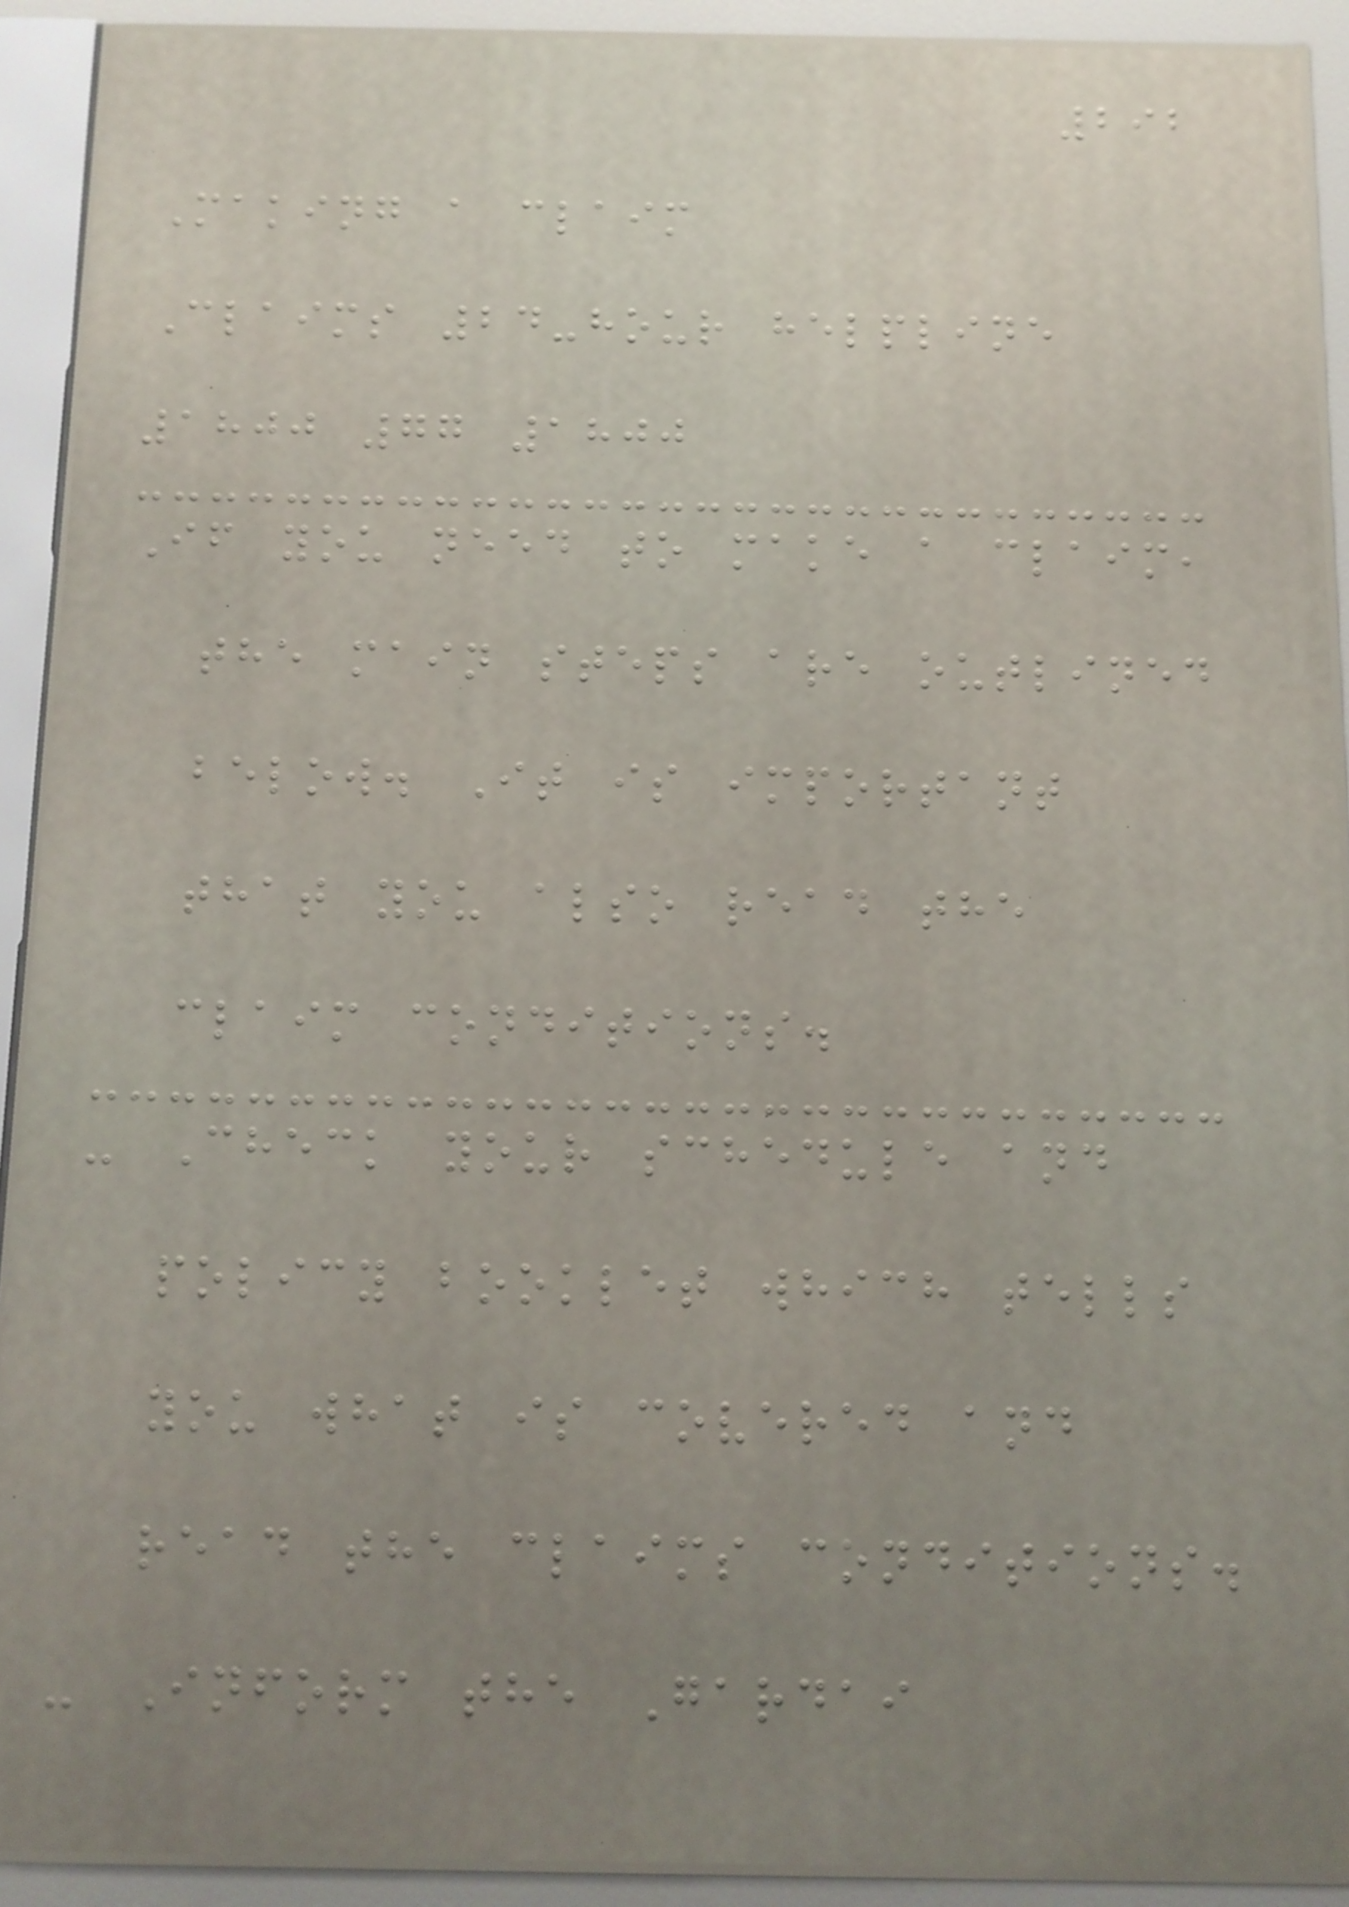292
Making a claim
Claims 24-hour helpline
1800 77 1800
If you need to make a claim,
the main steps are outlined
below. It is important
that you also read the
claim conditions.
- Check your schedule and
policy booklet which tells
you what is covered and
read the claims conditions.
- Inform the Gardai
